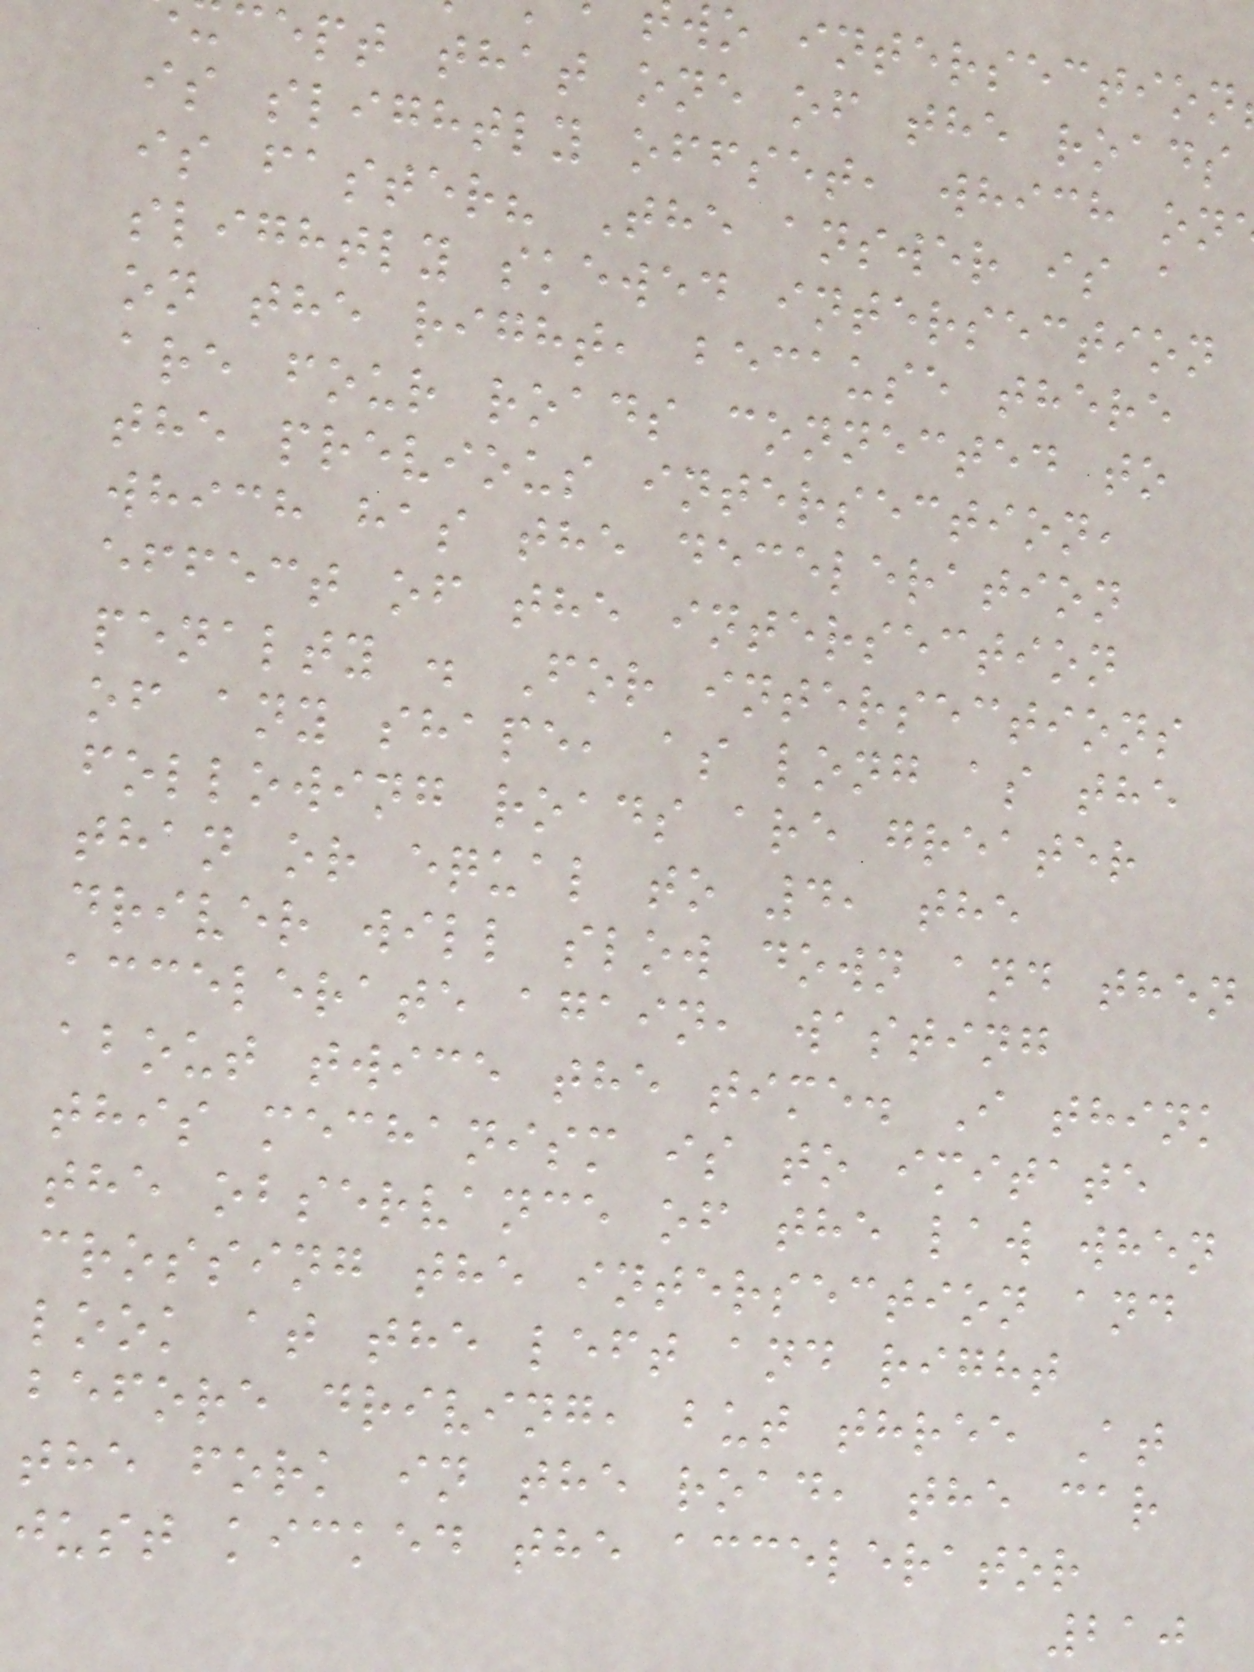wo intersection
cept that one of the roads
is slightly offset, which on
is faster? The answer is a
slightly skewed intersection
on the right, because there
are four roads connected to
the previous intersection,
which has the deceleration
effect of the intersection
penalty . For intersections
of any shape, as long as the
following roads are greater
than or equal to 4, the
driver will slow down and then
accelerate again, wasting
about twice the time. I think
this mechanism is to imitate
the observance of the law when
crossing the intersection and
look at the left and right
before driving, but three At
the fork in the road, the car
just kicked the accelerator
210
